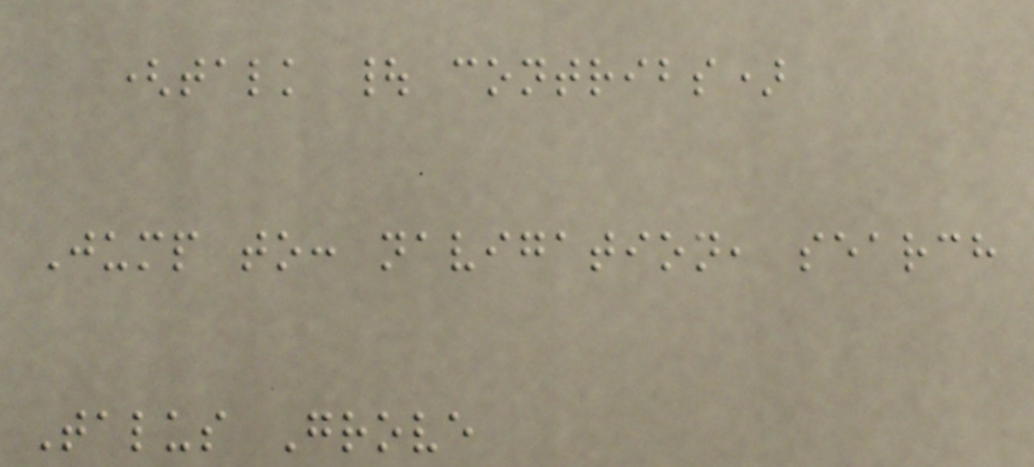(talk | contribs)
Jump to: navigation, search
Talus Grove
